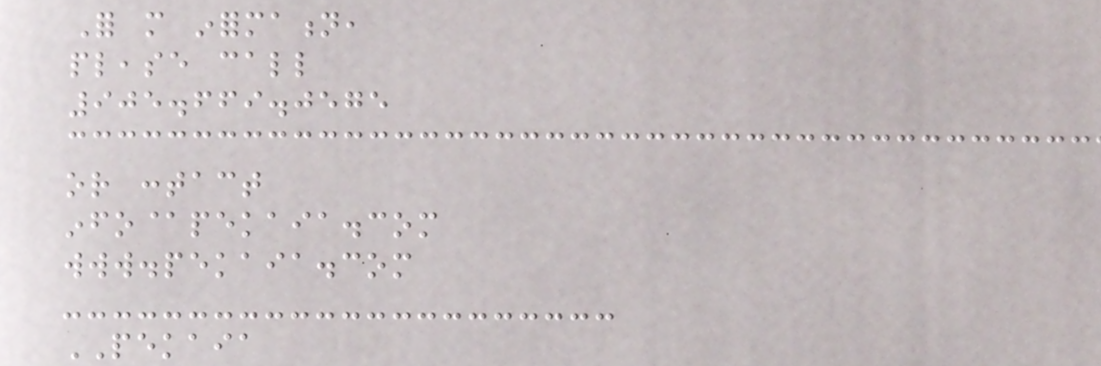For more information,
please call
905.669.0575
or contact
info@pekaia.com
www.pekaia.com
PEKAIA
